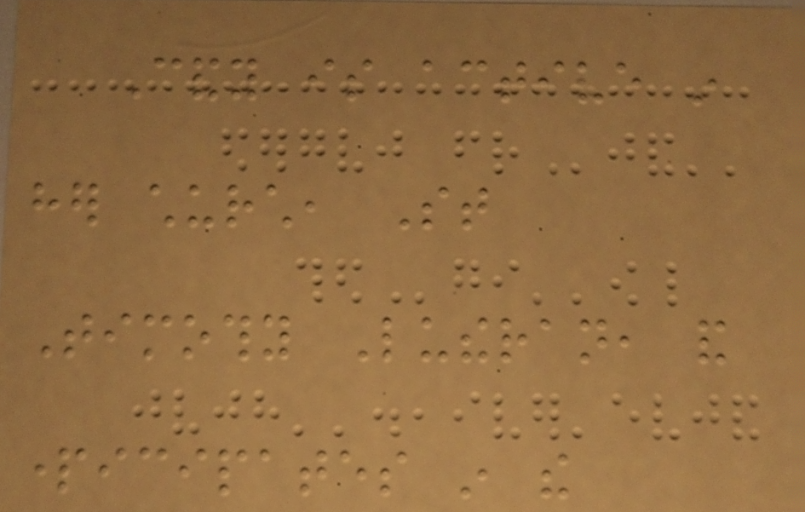Candy is active in
her church, St
Timothy Lutheran, and
participates in the
